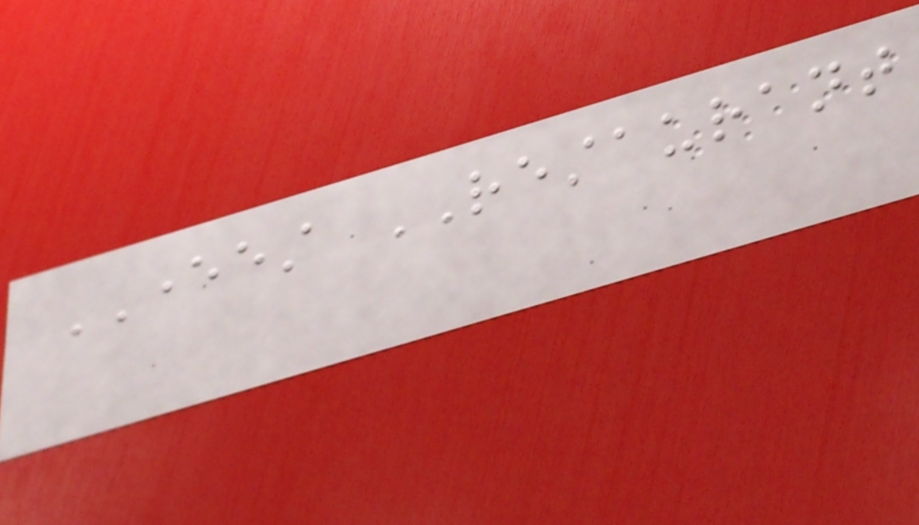EVEREST RESTAURANT
